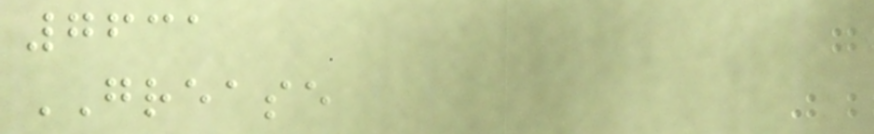7631
GREASE
